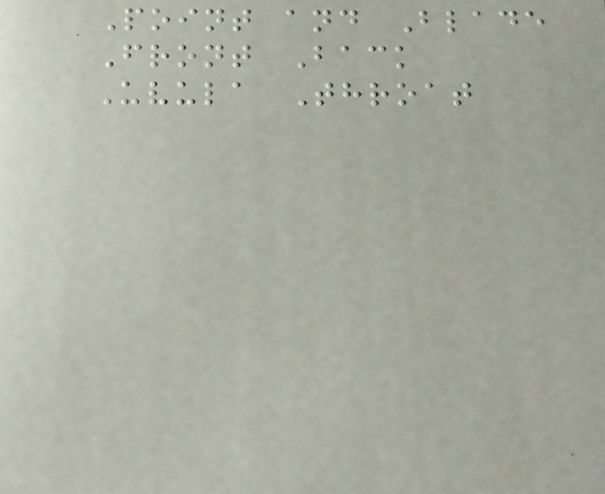Point and Blade
Front Back
Uvula Throat
